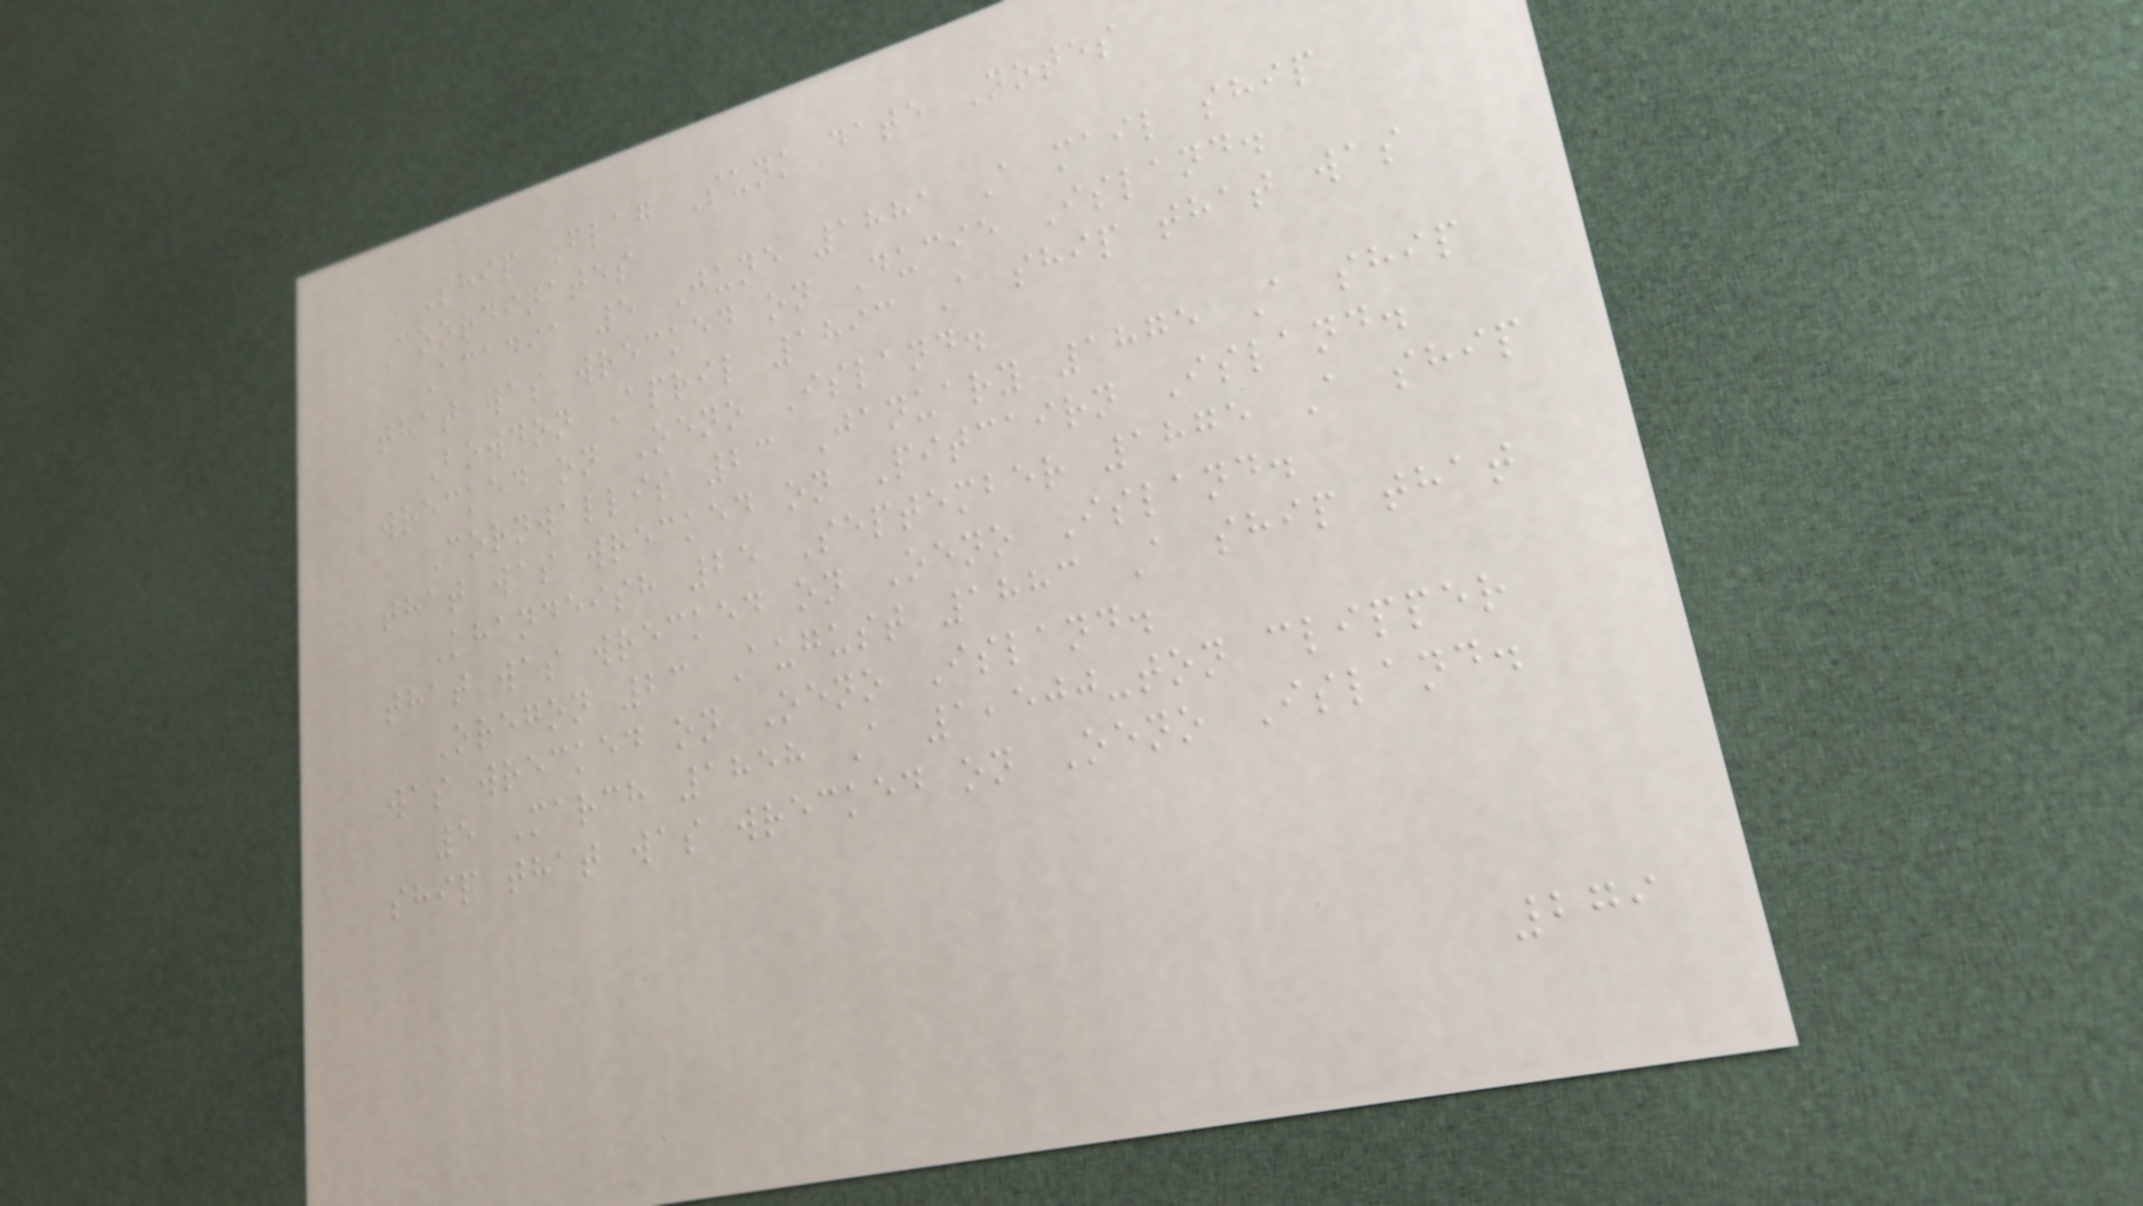Ship Flag Sunk date Notes
Coordinates
Acadia 5 June 1881 A mail ship
that was wrecked on Ducie Island.
Bowdon April 1893 A ship that was
wrecked on Oeno Island.
Cornwallis 23 January 1875 A ship
that was wrecked on Pitcairn Island.
Khandeish 25 September 1875 A ship
that was wrecked on Oeno Island.
Oregon 23 August 1883 A ship that
was wrecked on Oeno Island.
5 March 1858 A 1,500-ton clipper
ship that was wrecked on Oeno Island.
279
